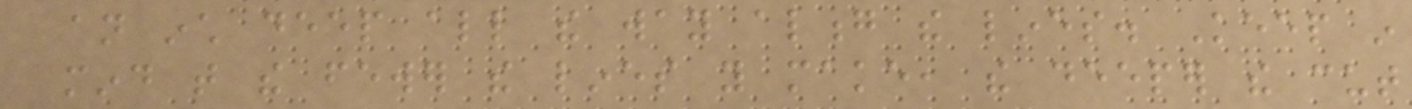an inch deep all the way along the lines. Keep in
mind that the fewer the lines you make, the deeper the cut
